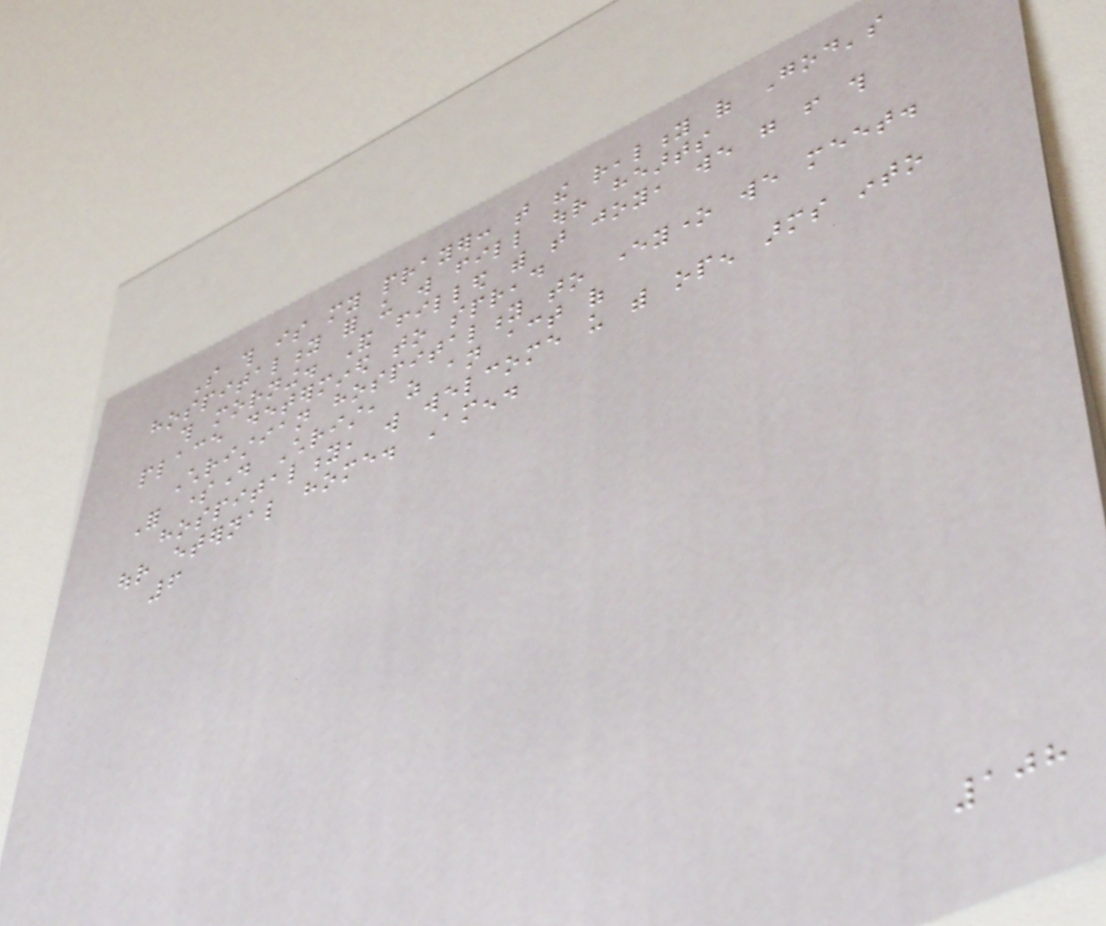So this is my prayer: that the reality of God's
hospitality for us will fill our hearts
this morning. And filled with that joy, we go from this
place determined to spread
Christian hospitality to everyone we meet.
For someday Christ, as an act of
hospitality, will welcome us with open arms into
our eternal home. Amen.
6
108
